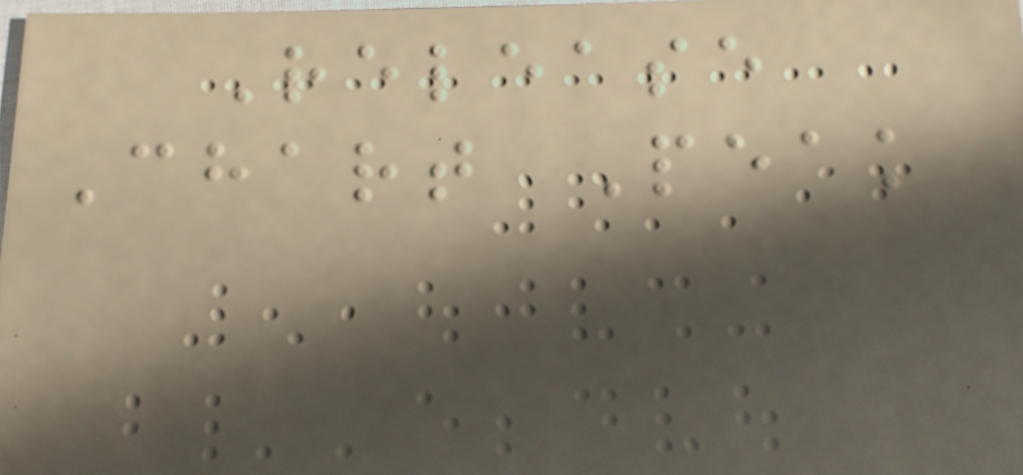Release
Chart Peak
